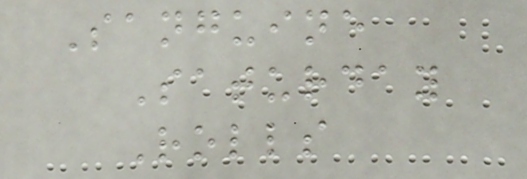Sanguine
Saturday
Rolls
